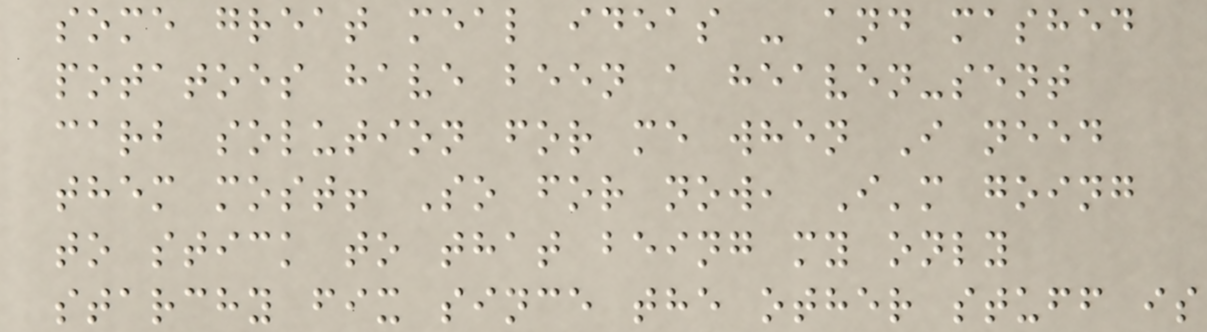some great meal ideas - and mashed
potatoes have been a heaven-sent
carb solution for me when I need
them most! So for now, I'm going
to stick to that being my only
starchy fix since the other stuff is
